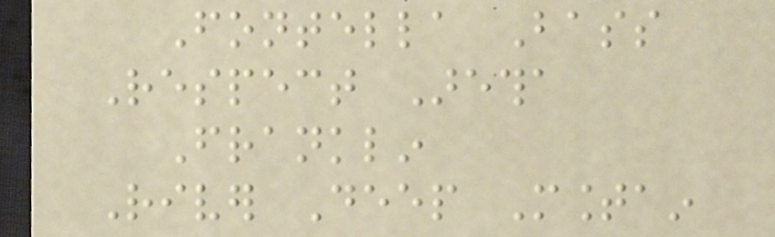Fontella Bass
Respect Aretha
Franklin
River Deep Mountain
